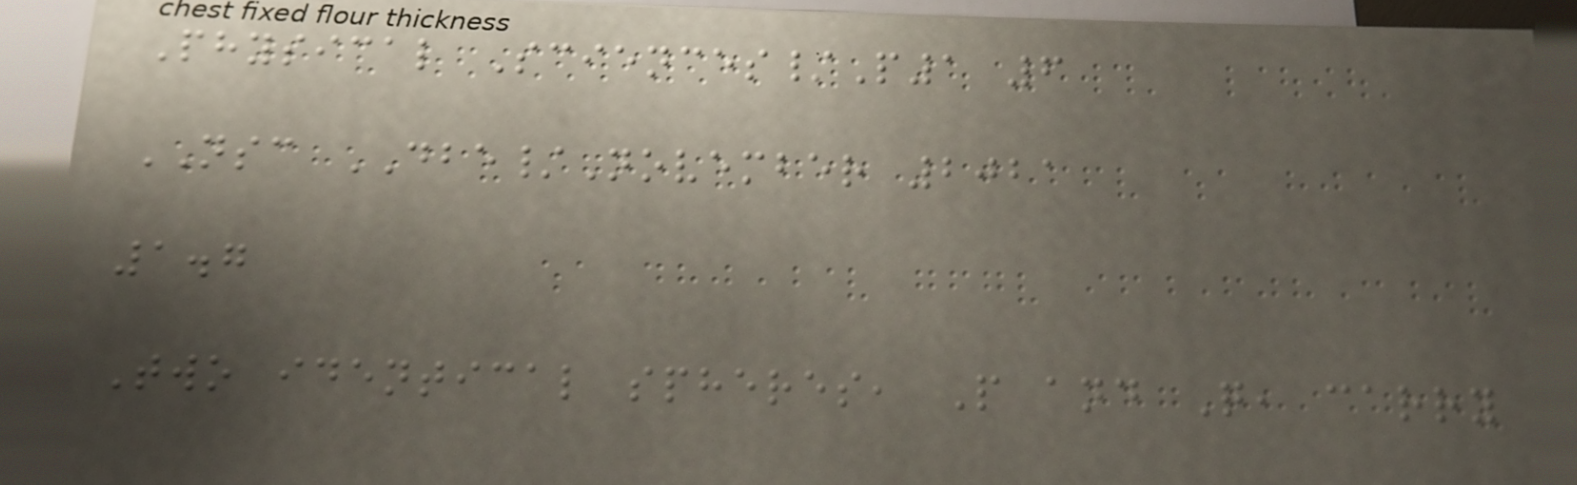Physical Sciences/P1 6
NSC DBE/November 2021
1.7
Two identical spheres, P and Q, carry
